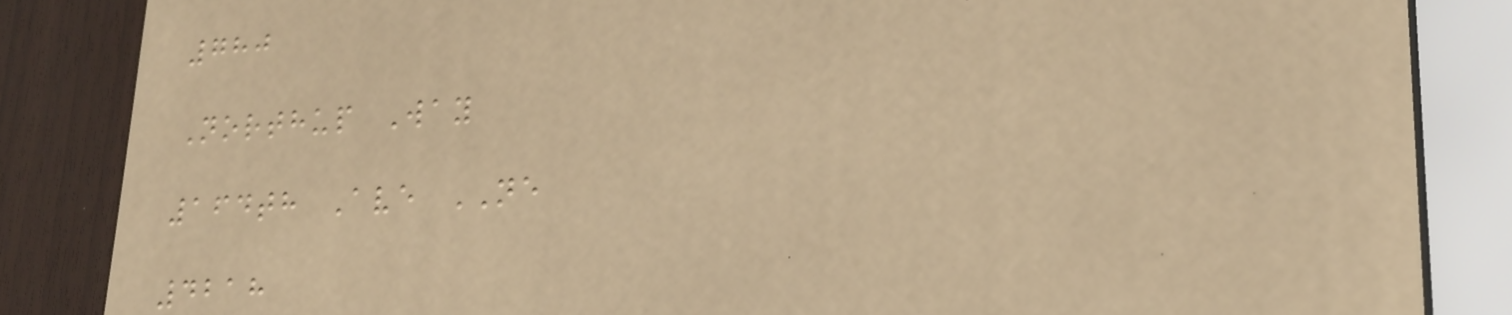780
Northup Way
164th Ave NE
4218
